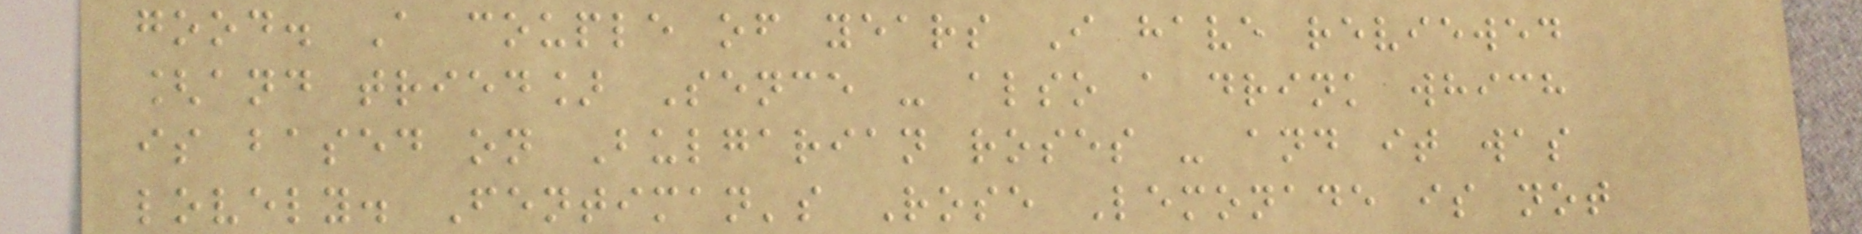good. A couple of years I have reviewed
[and tried] Sence - also a drink which
is based on Bulgarian roses - and it was
lovely. Fentiman's Rose Lemonade is not
